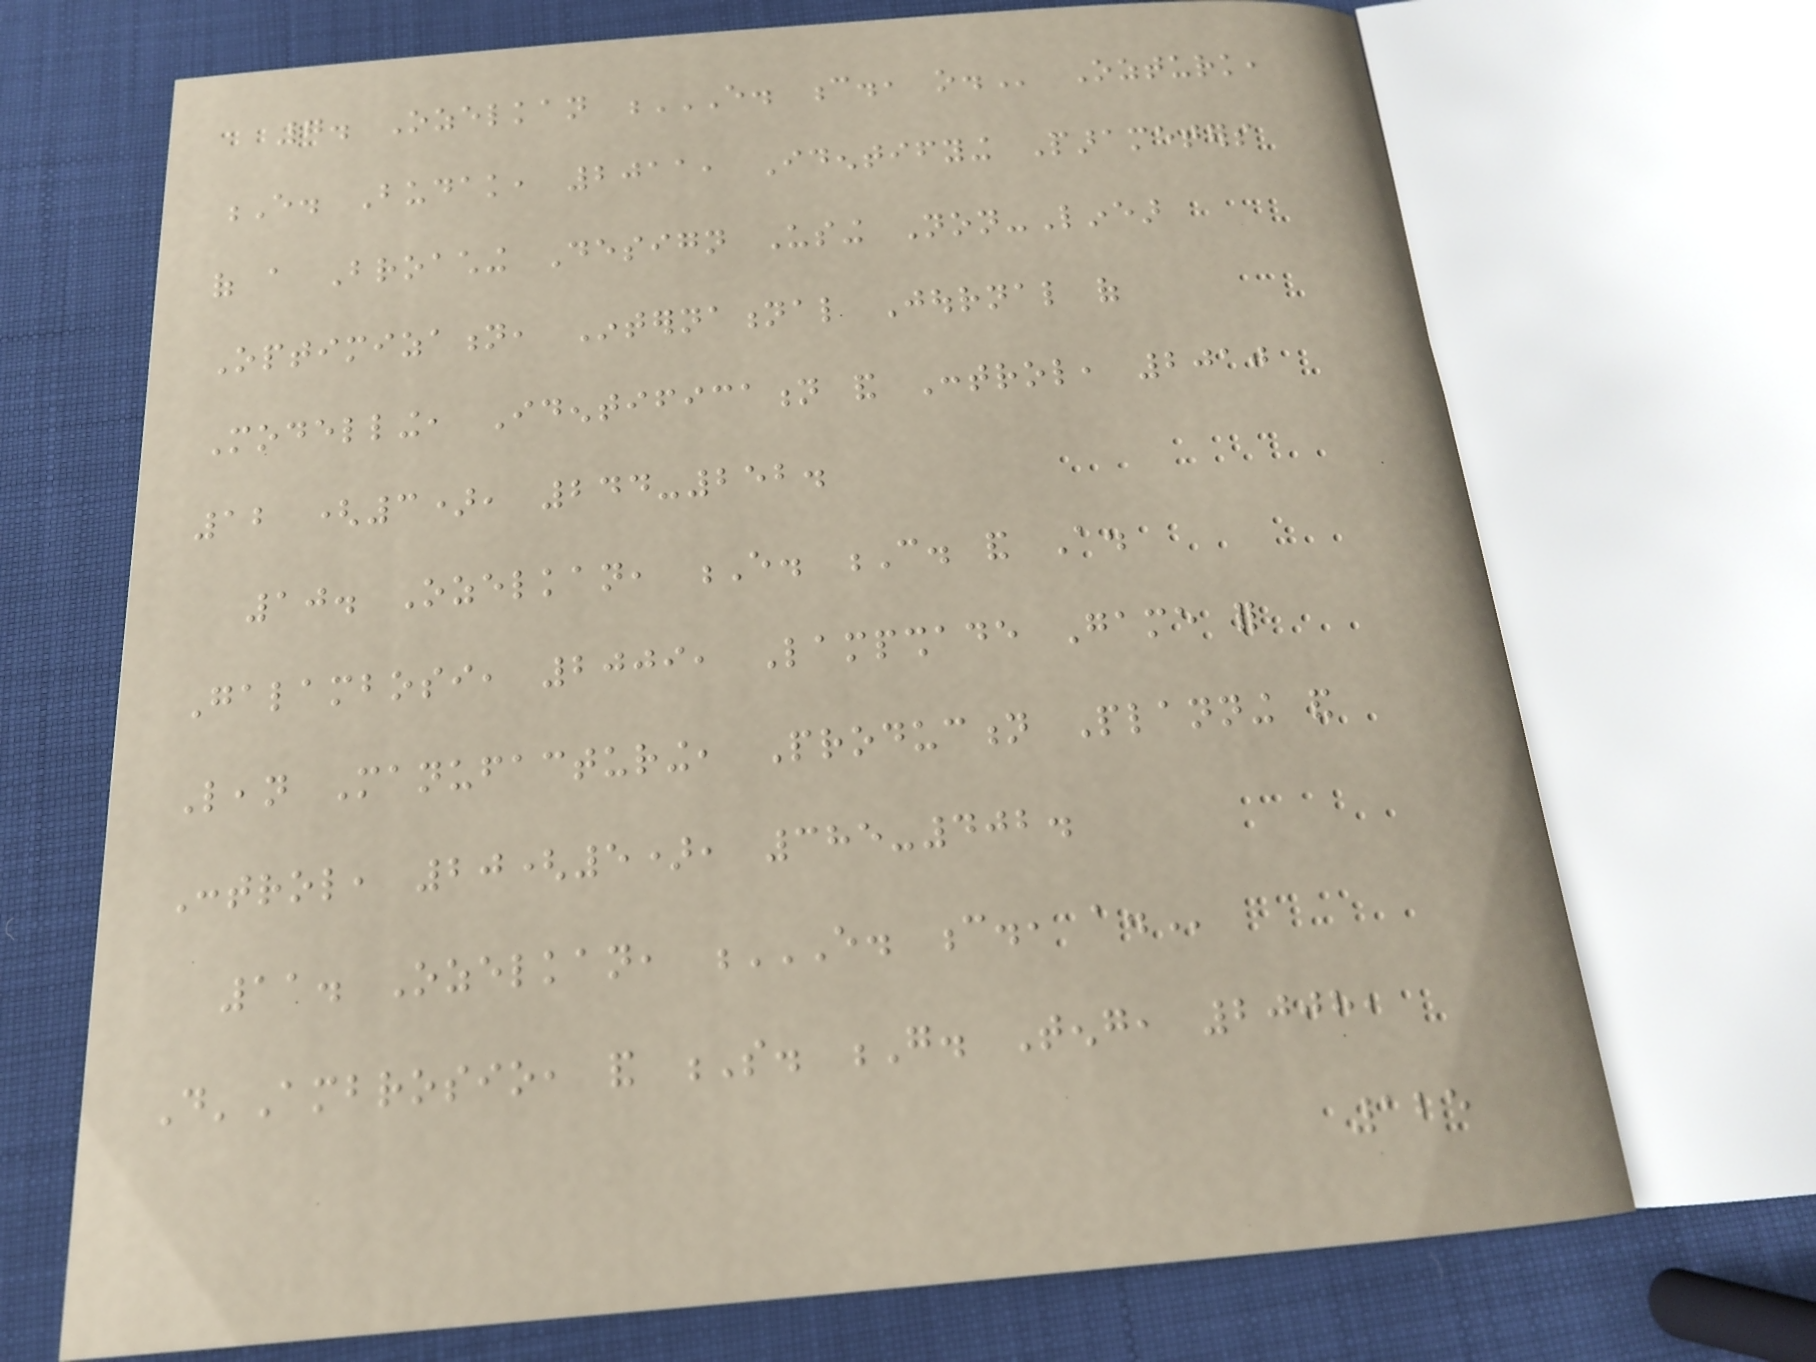7. Ozelkan E. C., O. Ozturk,
E. Budak, 2011, Identifying Parameters
of a Broaching Design Using Non-Linear
Optimization, International Journal of
Modelling, Identification and Control, 2010
12 (3), 244-252.
10. Ozelkan, E. C. and A.
Galambosi, 2009, Lampshade Game for
Lean Manufacturing, Production Planning and
Control, 20(5), 385-402.
11. Ozelkan, E. C., A.
D'Ambrosio, and S. G. Teng, 2008,
125
